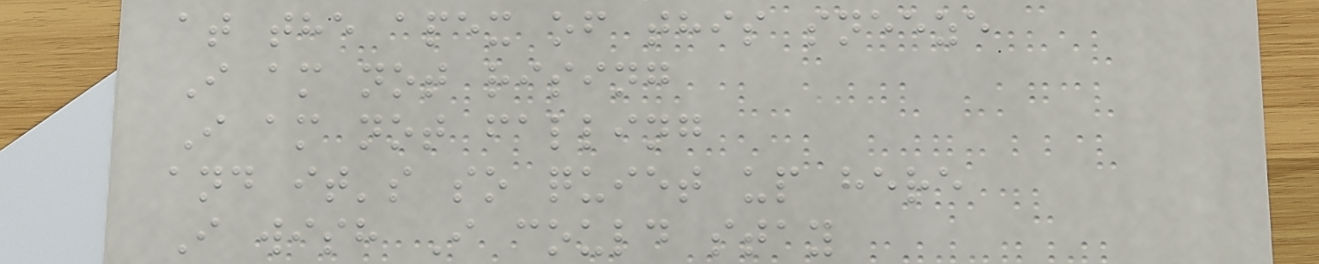at the apex of this sneeze
I am not rising
I am not falling
and it's so quiet up here
I wish I could stay
